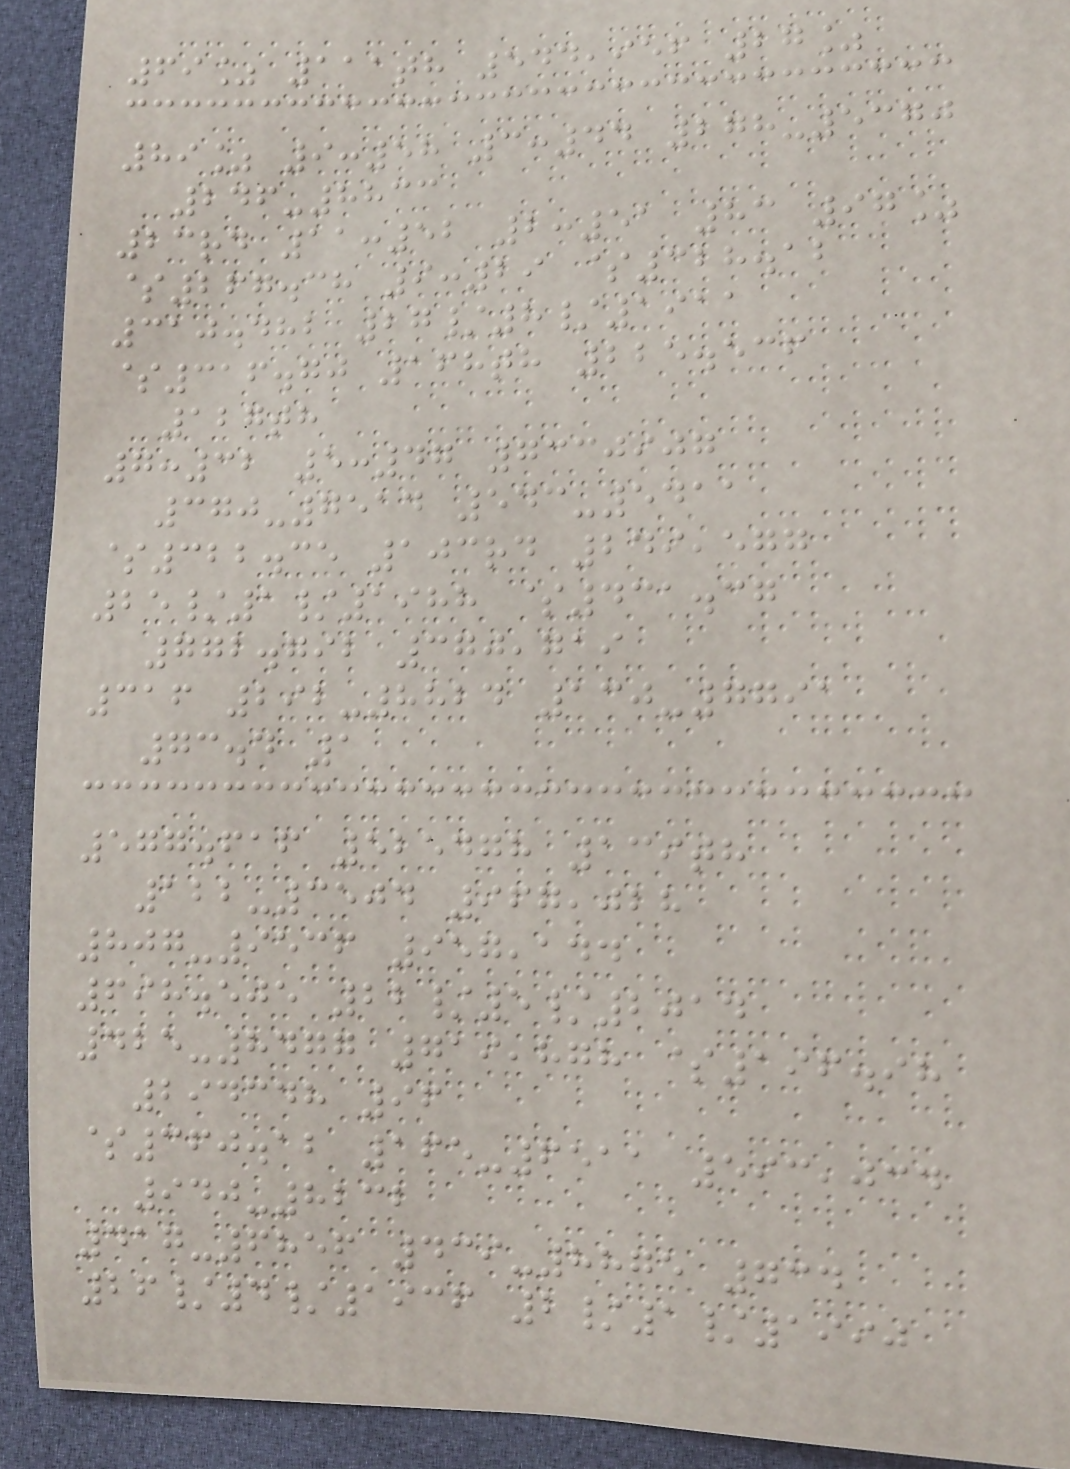69% 111th 544,956 27%
89% 9:58 3:44 278-5370
246-8833
23rd 11:52 2:51 83 97%
$267.38 9:29 $328.12
310.482 27/8/1911
$316.70 168th 225.536
127th
7:32 5:47 7330907
370-7514 543-5411
$322.35 103rd 249,577
25/1/1988 $431.37
772.792 370,719
316 292-8824 130-7791
73.4 1
577.616 525478 139th
122-3504 967,028
807-9536 957,144
698.505 22/5/2014
425-8477 719,878 $196.98
294348 96
$360.12 165-6511 593,034
940-8232
417-6856 439-8875 734
26/4/1936 2/1/1990
